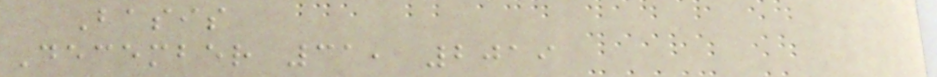Basis
December 31, 2019
